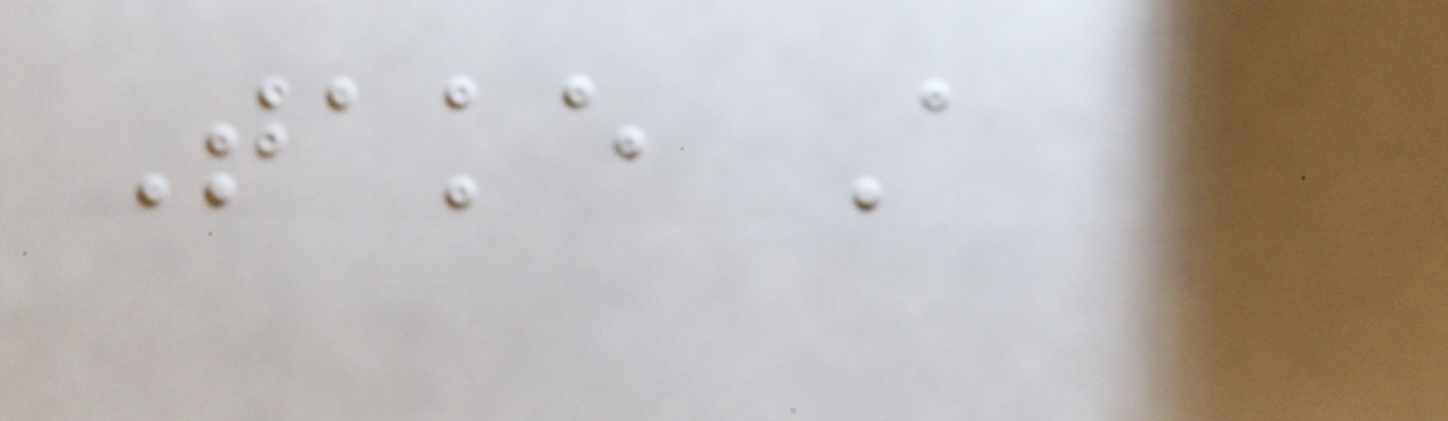Take A
